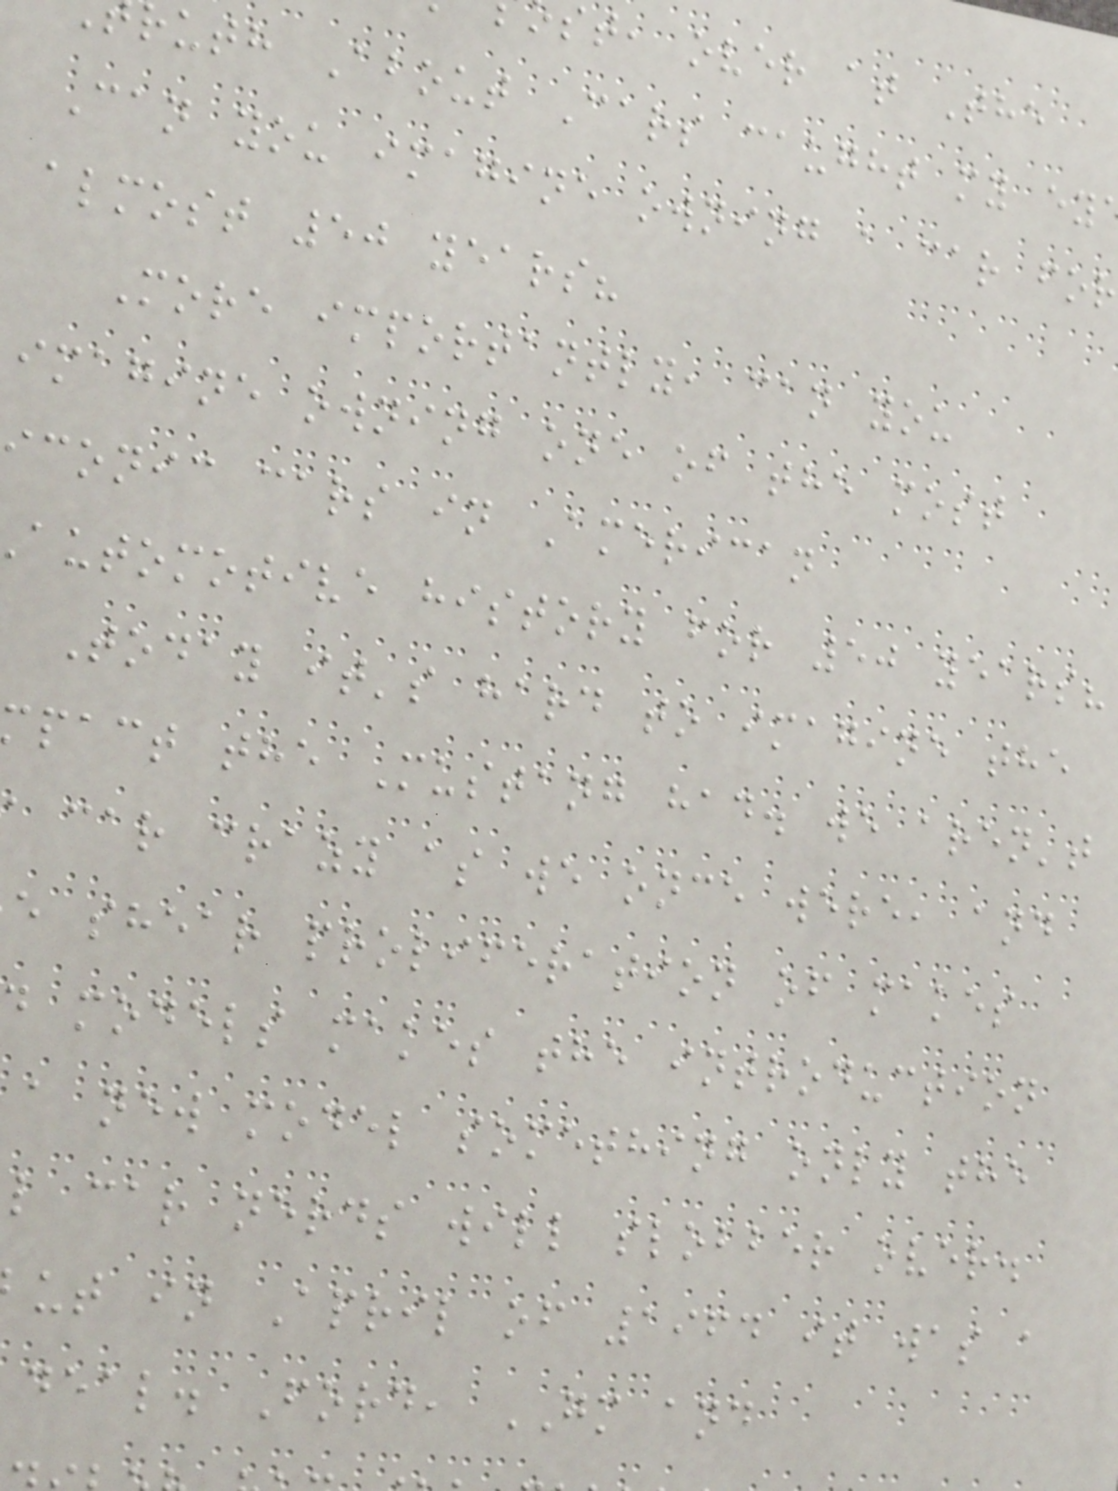st, over at The
ruth About Cars caught my ey
Can you imagine owning a car for
almost 50 years?
More importantly, can you
imagine owning one of the most
iconic cars in American
automotive history for 50 years?
Today it's hard to imagine the
pact the Mustang had. we aren't
car crazy as we once were, and
e shear proliferation of makes
models makes the introduction
a new model something only the
l car nerds will slobber over.
ut in April of 1964 it was a
deal. Ford, GM and
